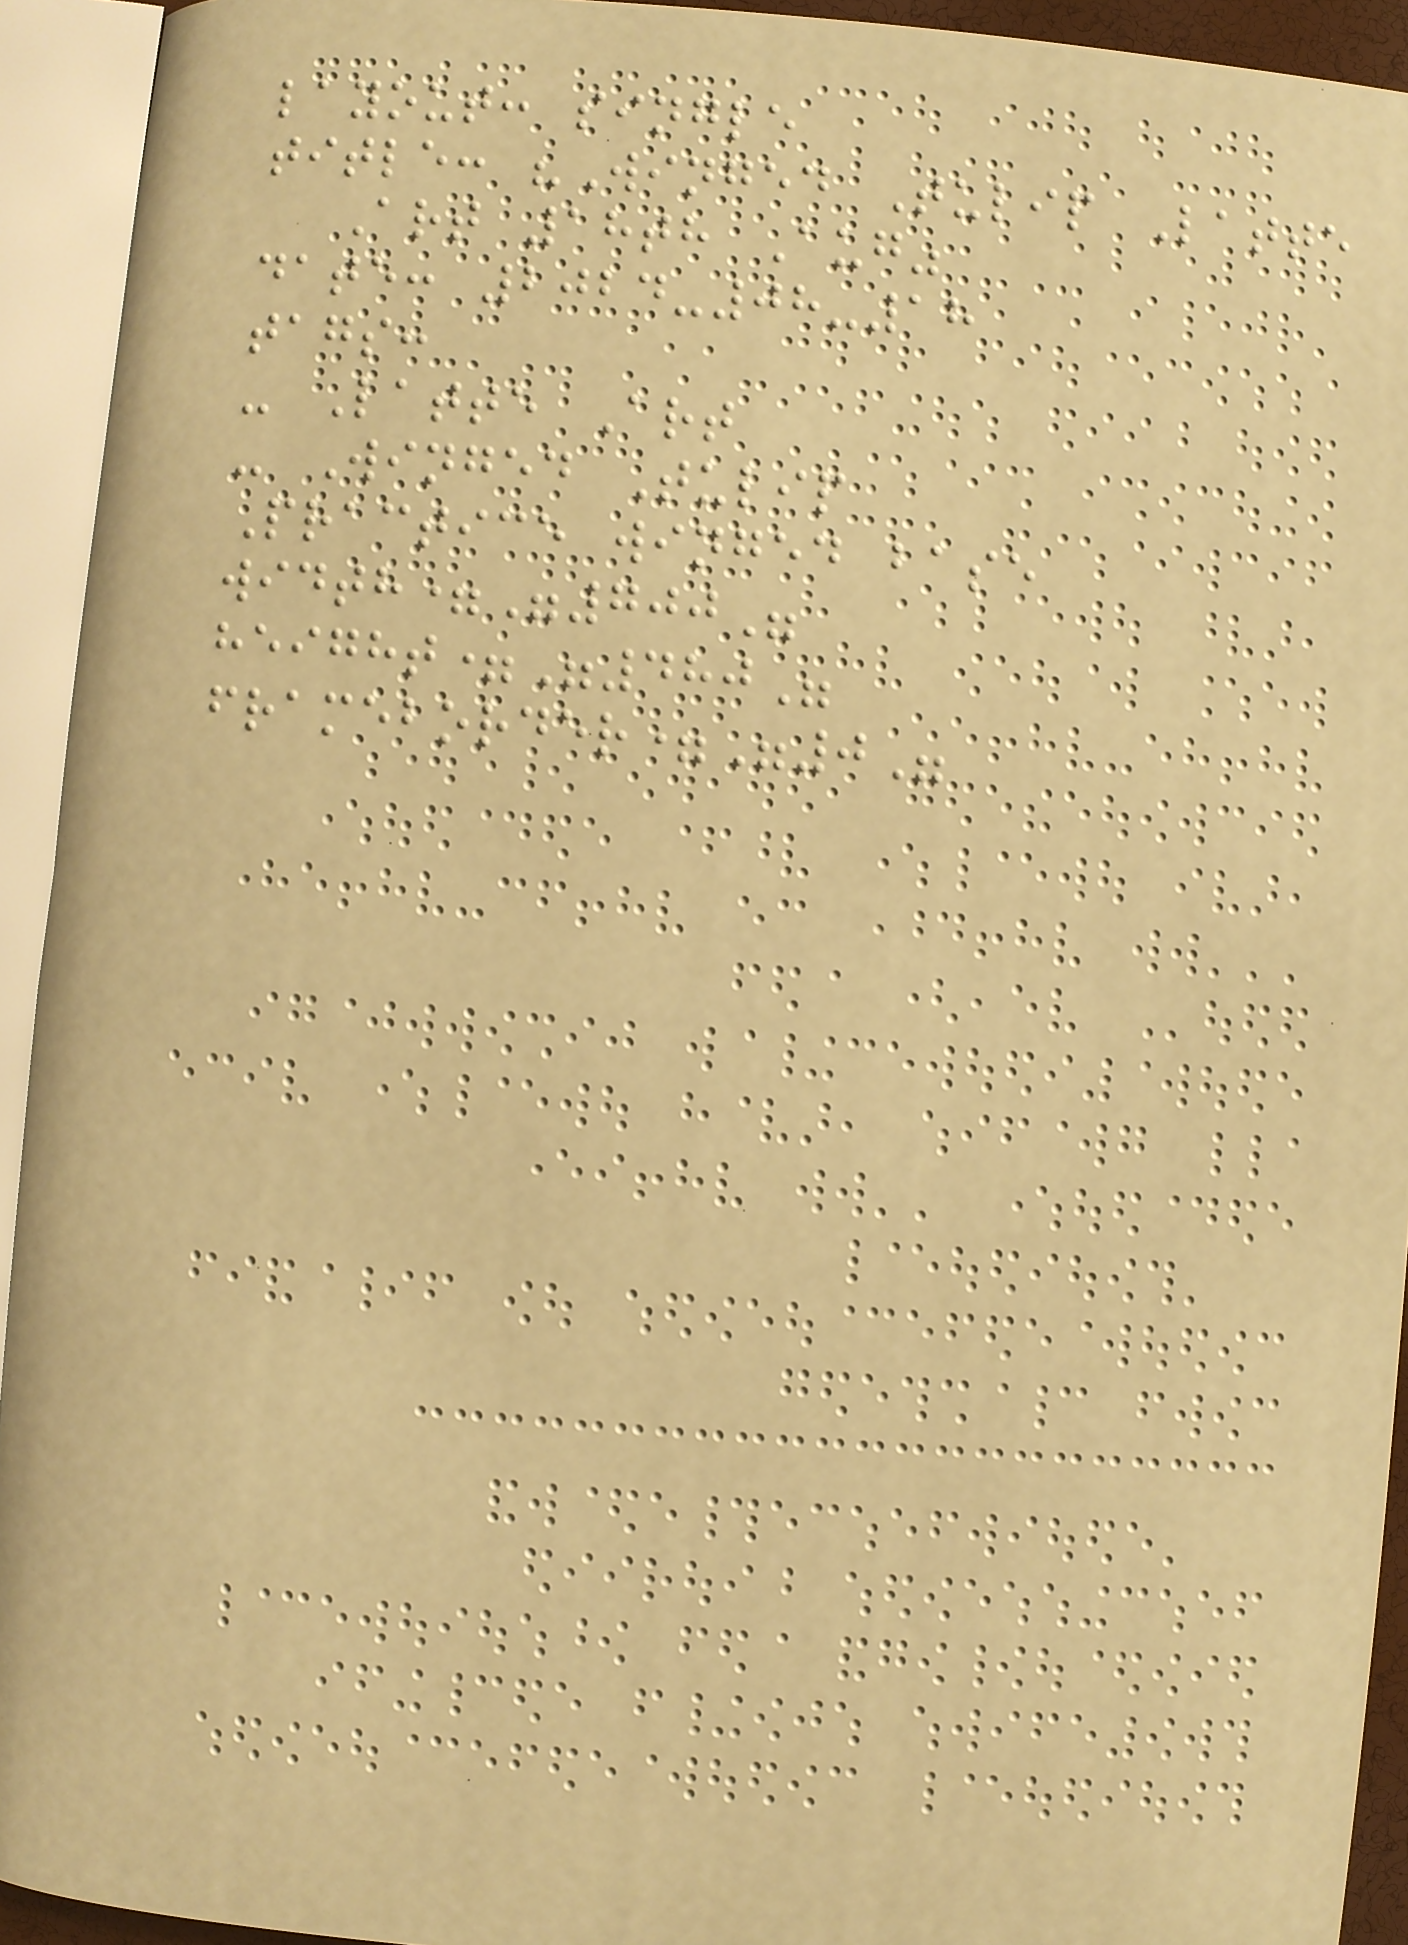layout: single
title: "Winged Tulip Latte
Art 18th Aug"
date: 2024-08-18
tags:
- Latte Art
- Winged Tulip
Practice winged base
width="700"
height="480"
frameborder="0"
